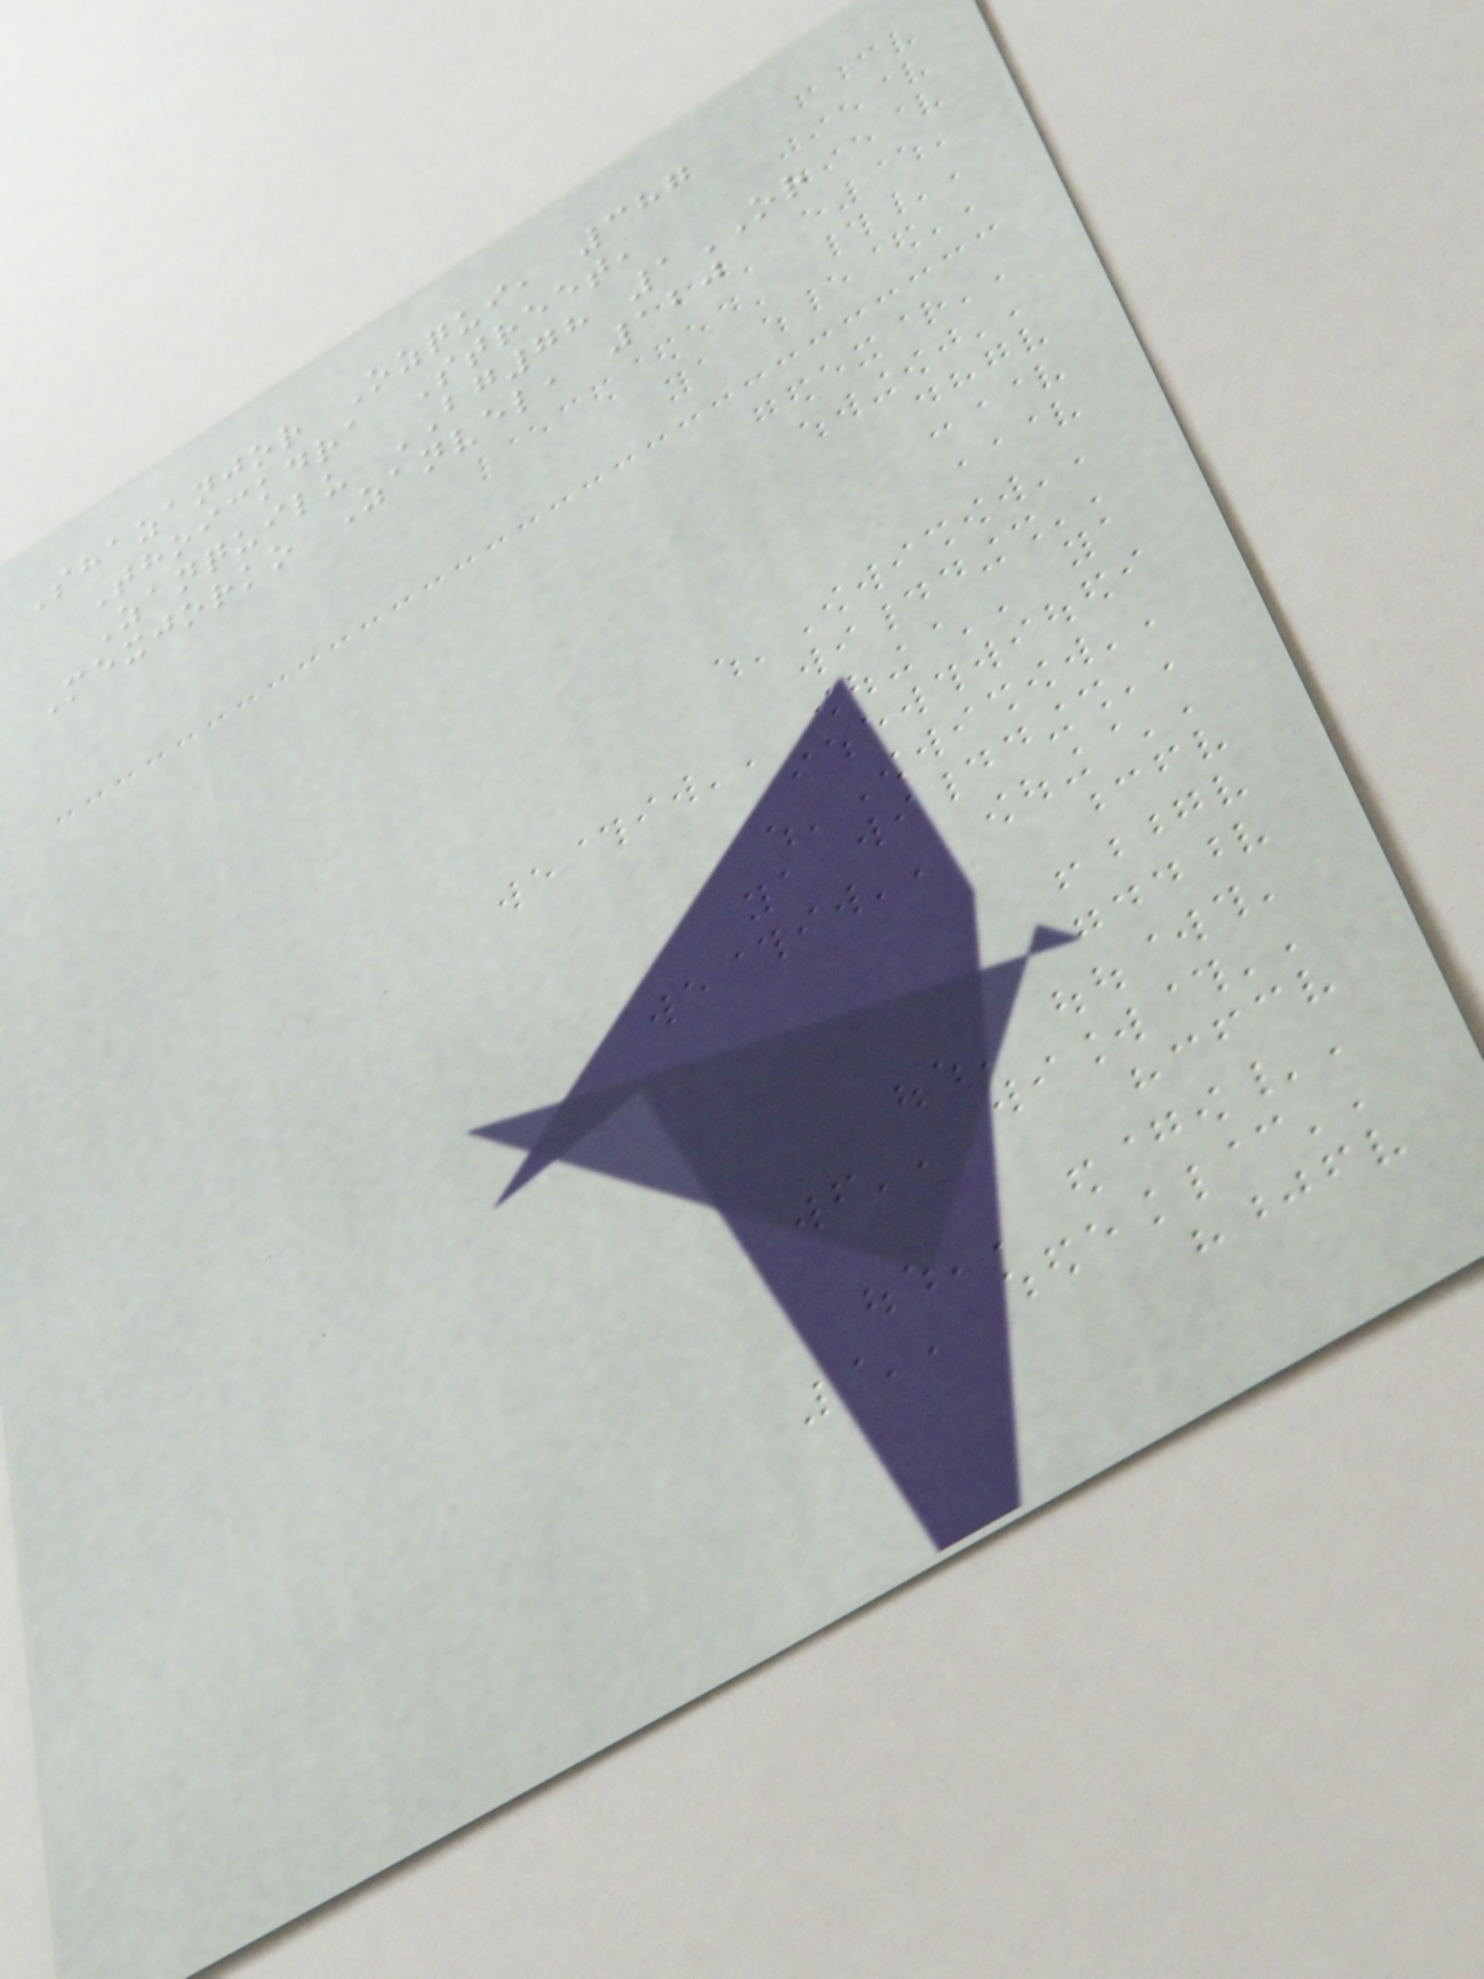Shazanjor Ozqui, 387
Thoickdra Street,
Zanquilu BG78 1OR
Mexjorko Zanvel, 120
